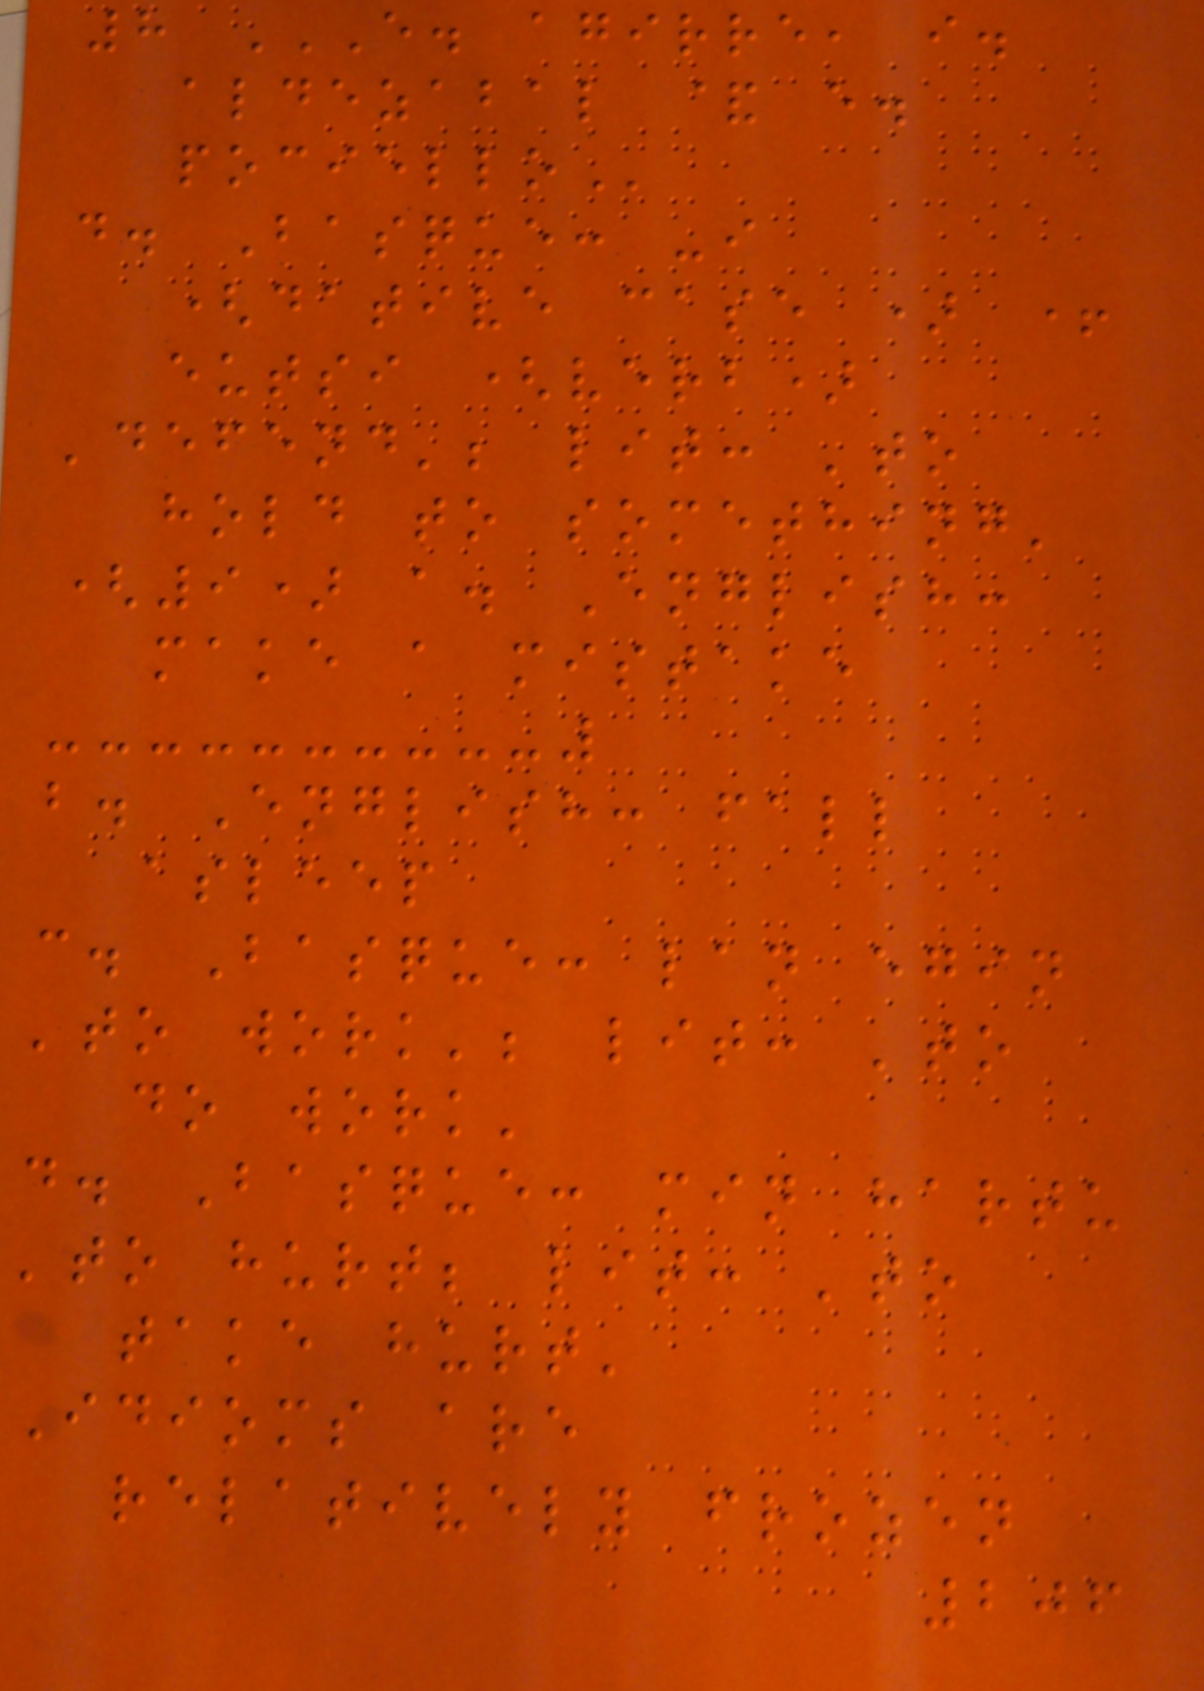8 E. AGIRRE, I.
ALDEZABAL & E.
POCIELLO
d. Basque: -i
(dative case ) +
eutsi (verb)
'defend'; lit: 'to
hold to something'
(9) a. English:
make a mistake
b. English: fall
asleep
c. Basque: lan egin
'to work'; lit: 'to
do work'
d. Basque: min hartu
'to hurt; lit: 'to
take hurt'
Idioms are
relatively frozen
206
